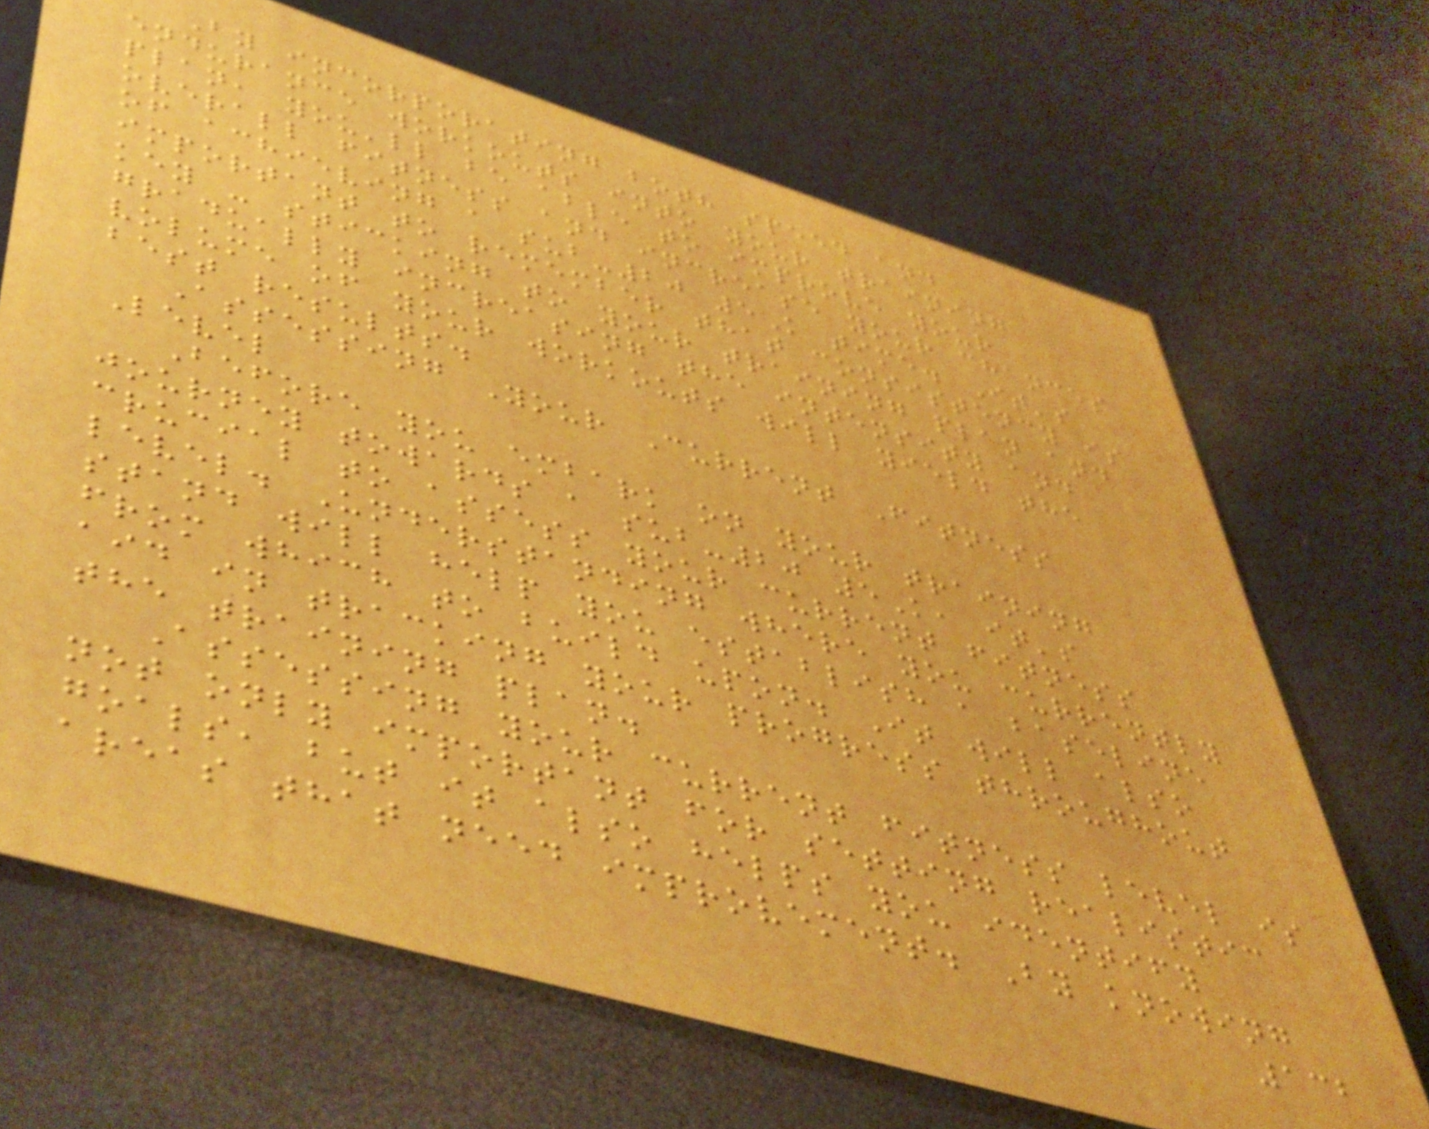By incorporating both speed and
endurance workouts into your training
plan, you'll be able to improve your
overall fitness and increase your chances
of achieving a sub-20 5K time. It's
important to remember that consistency is
key - sticking to your training plan and
gradually increasing the intensity and
volume of your workouts will yield the
best results.
Assessing Your Current Fitness
Level
Before you embark on your training
journey towards a sub-20 5K, it's
crucial to assess your current fitness
level. Understanding where you currently
stand will help you establish a baseline
from which to build upon. It will also
aid in tracking your progress throughout
the training plan.
Assessing your current fitness level is
not only important for setting realistic
goals, but it also helps you identify
areas that need improvement. By knowing
132
